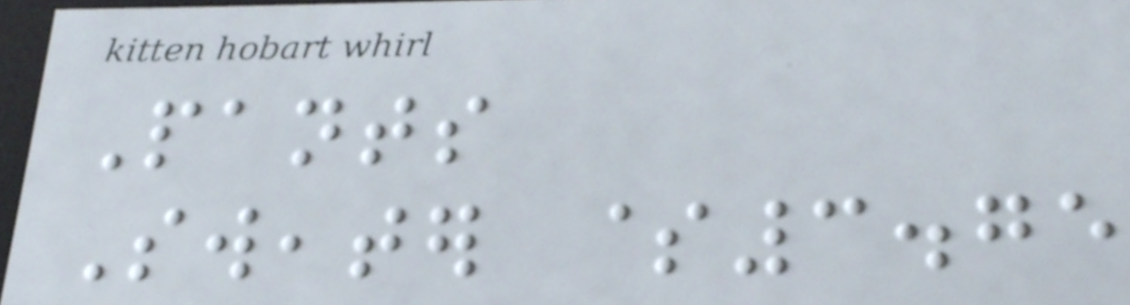Pants
Sweater $3.75
